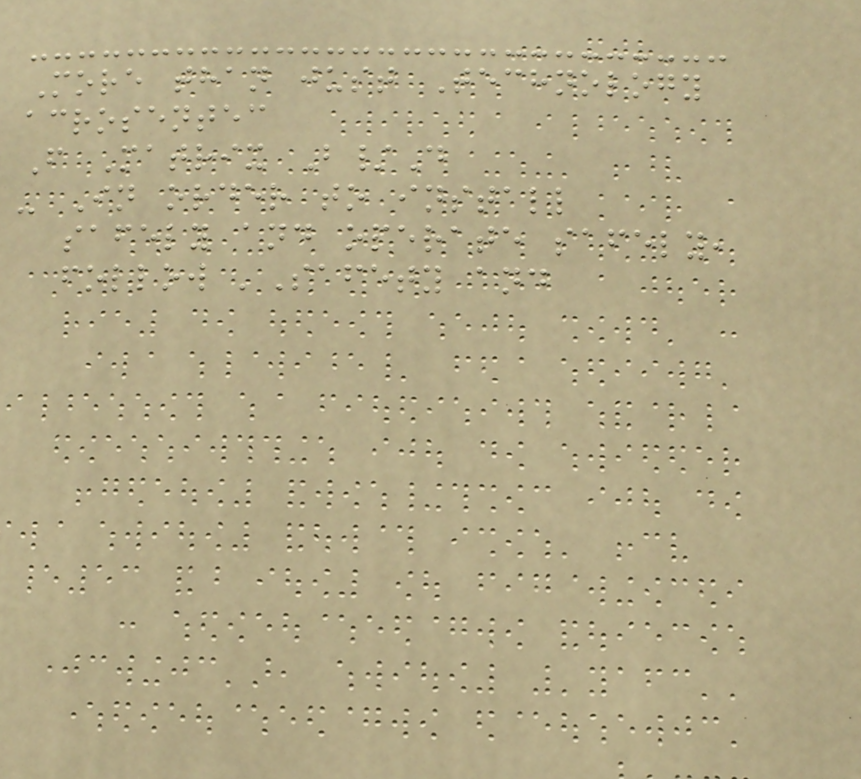More than just Technology
acrosentec
F Matrix B/D
- In order to install
safely and operate safely,
follow 'Safety and
